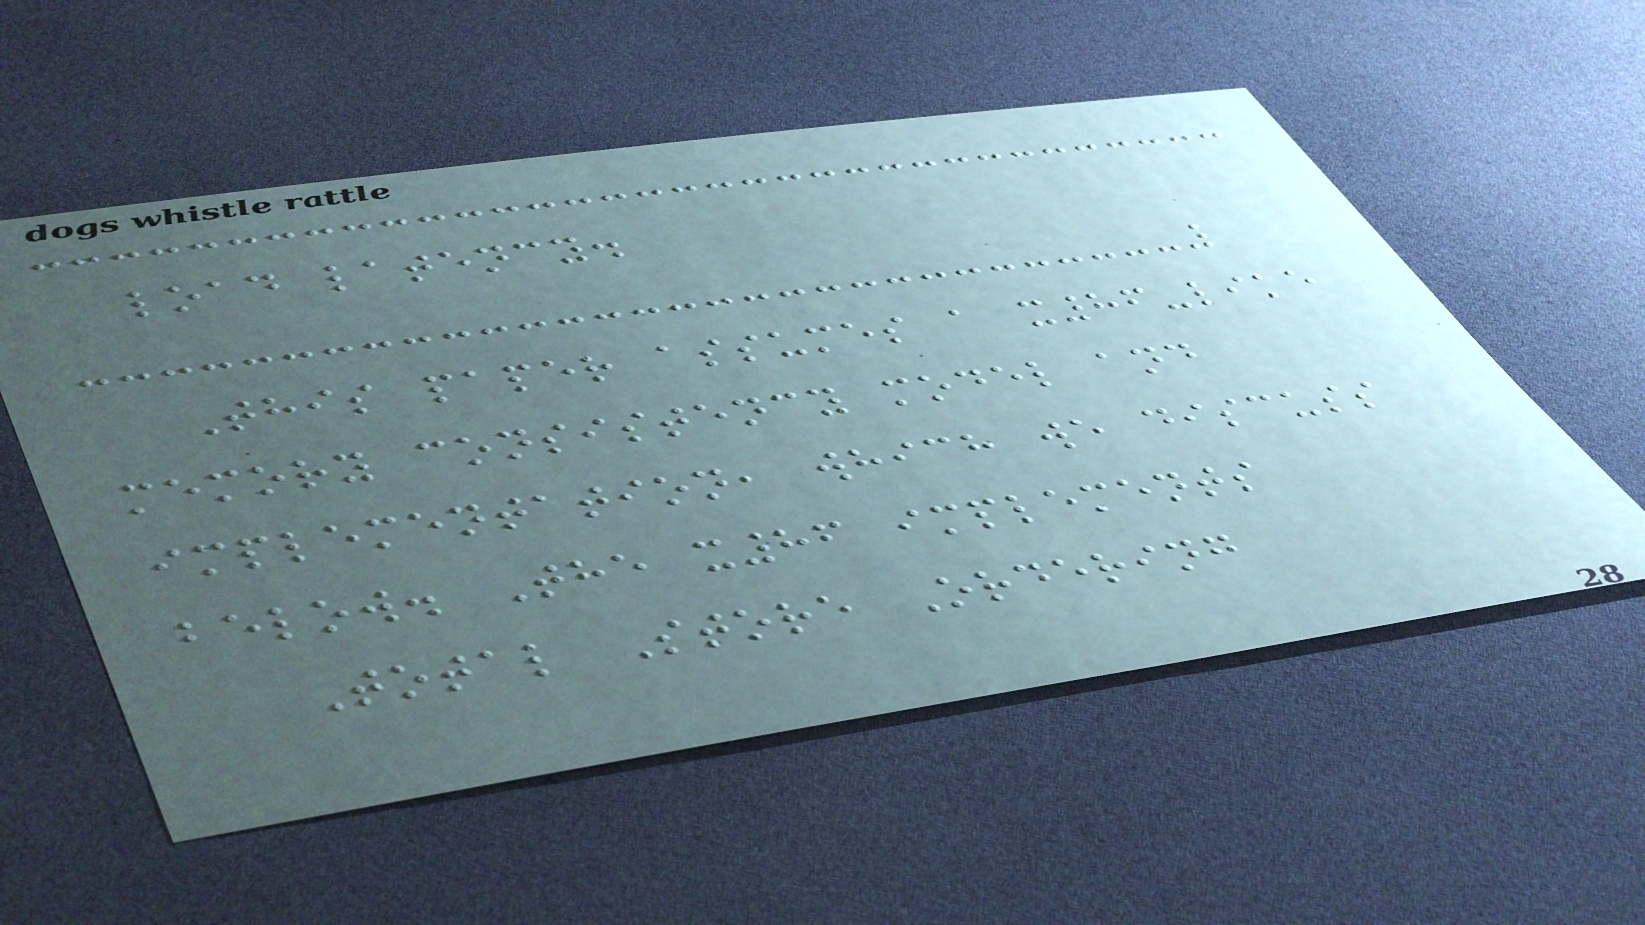load latency.
This paper assumes a x86-like
memory consistency model and
implementation, which we discuss
below. The x86 implements
Total Store Ordering
